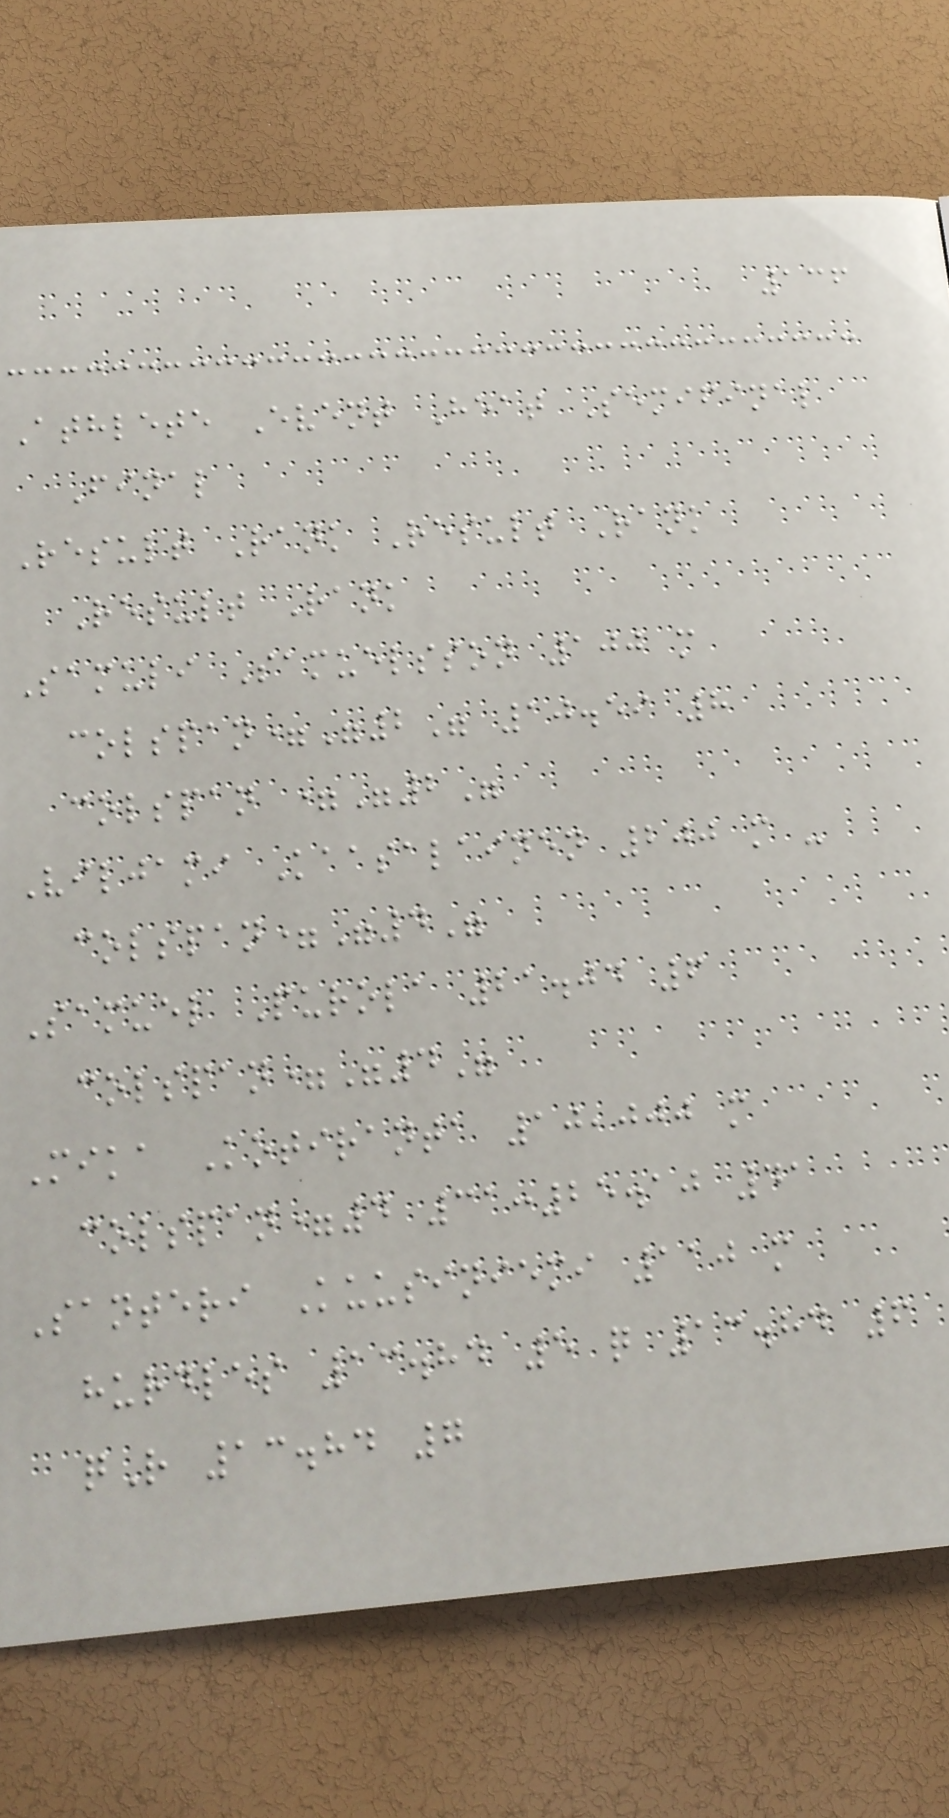136
Athlete Event Heat Semifinal
Final
Result Rank Result Rank
Result Rank
Samuli Samuelsson 100 m
colspan="2" 10.59 8
colspan ="2"
Viljami Kaasalainen 200 m -
colspan="4"
Samuel Purola 21.04 6
colspan="4"
Mika Kotiranta 10,000 m
colspan=4 31:25.10 41
Santeri Kuusiniemi 110 m
hurdles 13.84 5 q 13.84 6
qR 13.84 7
